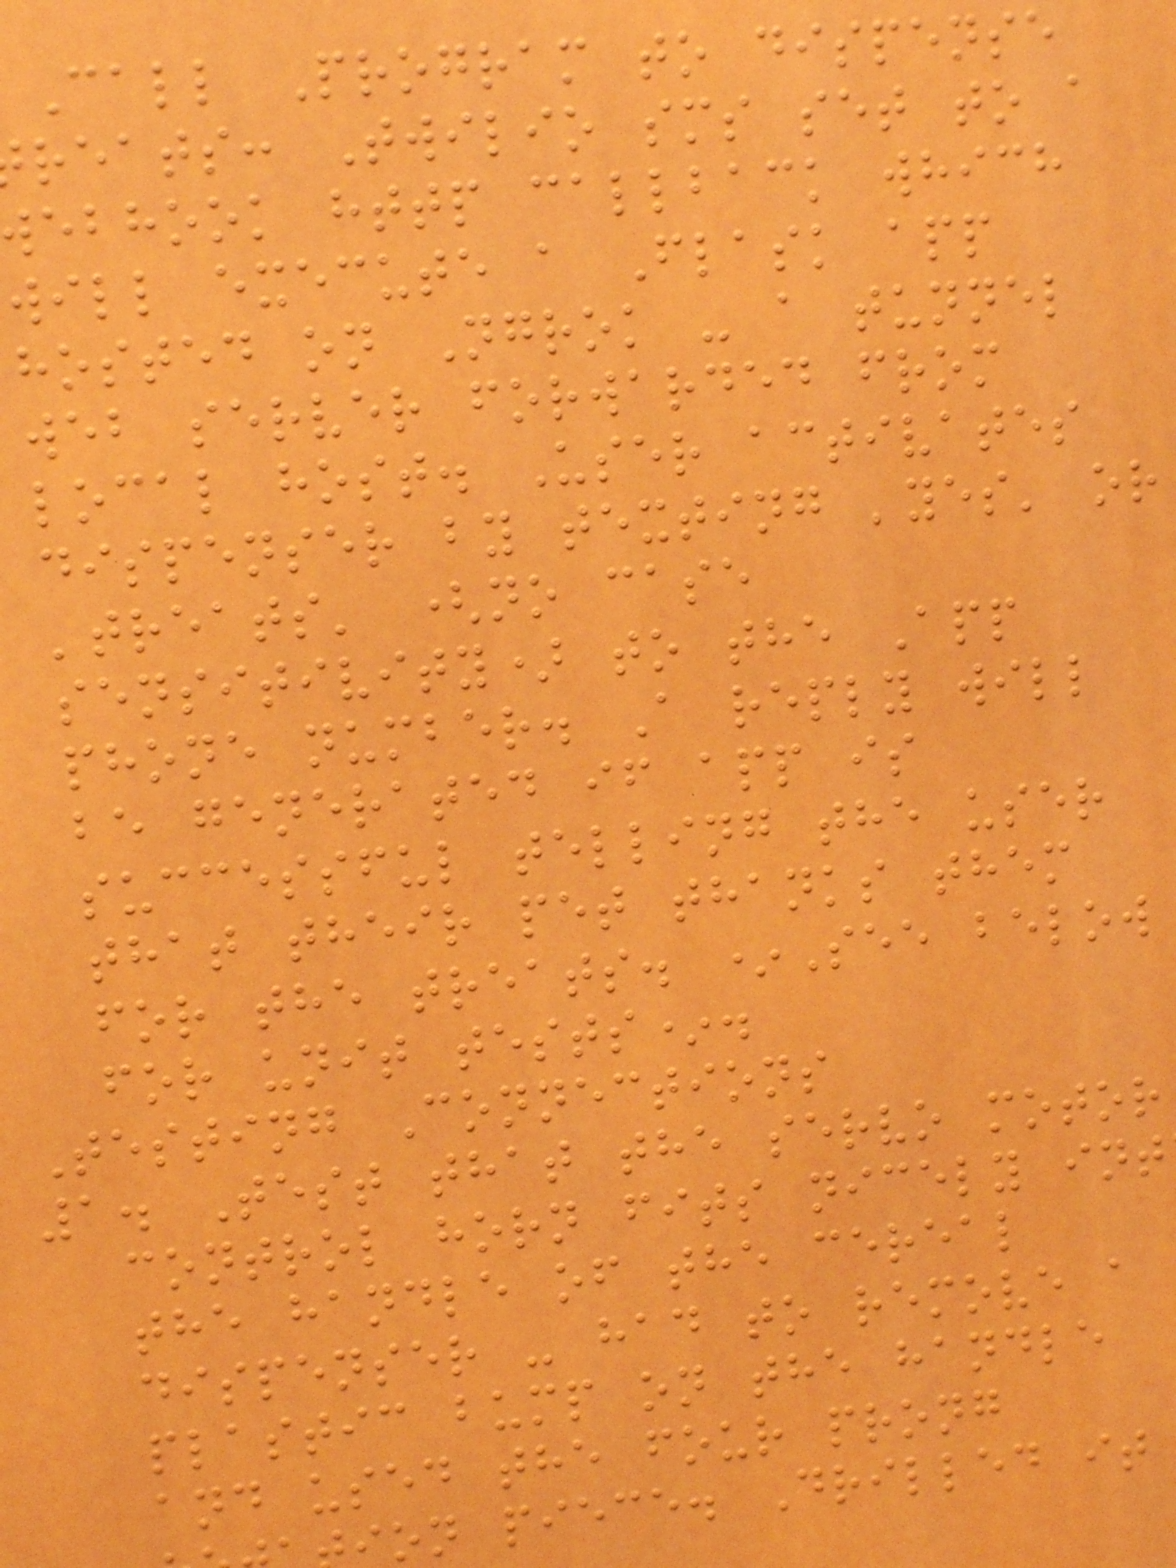Call Program to dispense
reats: Twilio sms set to a
ebhook http callback which
will execute a Flask app
hosted on Ngrok - a tunnel
web server forwarded from
local host. User activates
dispenser by texting 'yes' or
'treats' (no case
sensitivity) to the App
phone number. A reply will
be generated if app is
successful telling the user
that their pet thanks them
for the treats. *See below
for unit tests*.
Testing Connections
1. Test that the servo motor
control horn fits nicely int
the handle of the cereal
dispenser - had to remove a
plastic bump on the handle
and used the four prong
on piece. Drilled it
